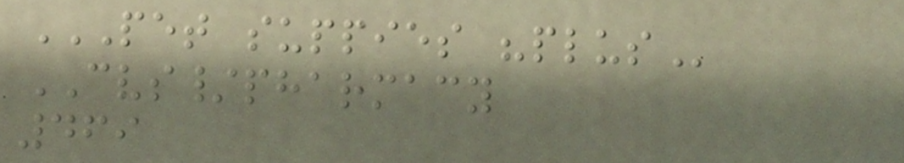PET SUPPIES "PLUS
CVS/pharmacy
469
